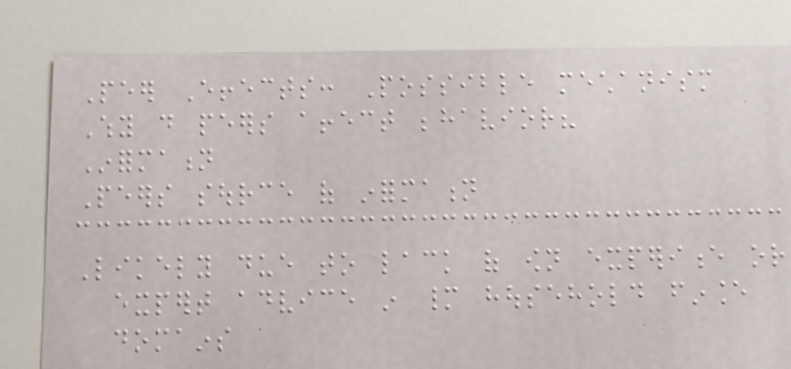Peer Effects: Possible mechanism
Why do peers affect behavior?
Information
Peers source of information
Likely due to lack of own experience or
expert advice in many household finance
domains
